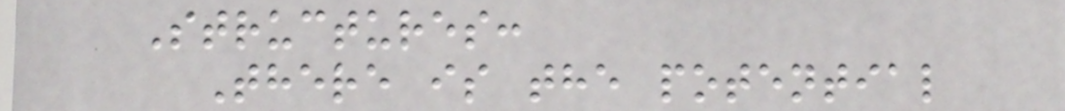Structures:
There is the potential
